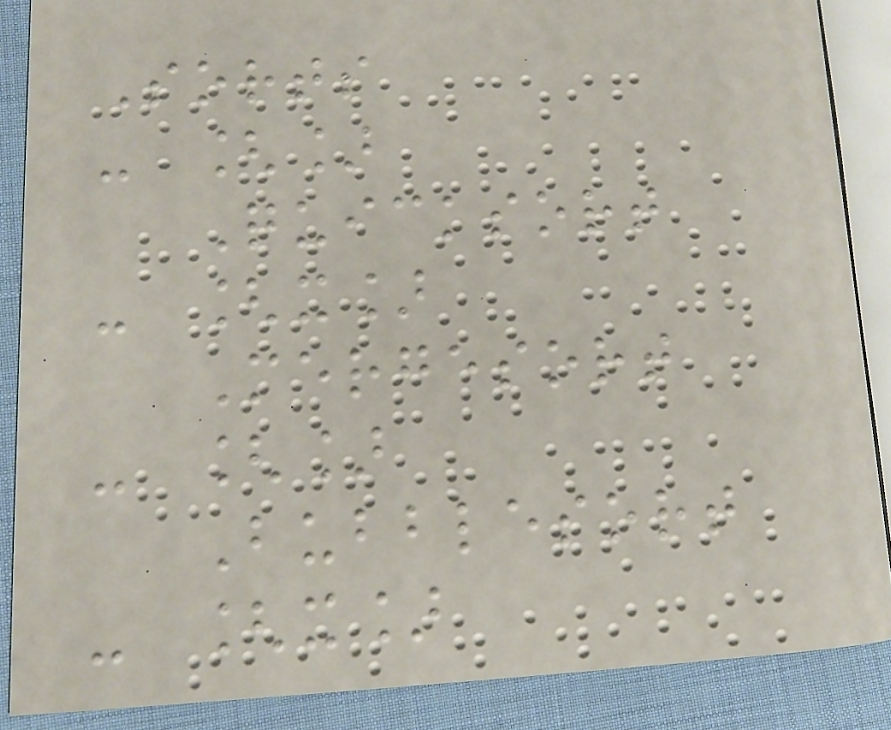Sorts
- []
Quicksort
- [x]
Mergesort
- []
Bubblesort
- [x]
